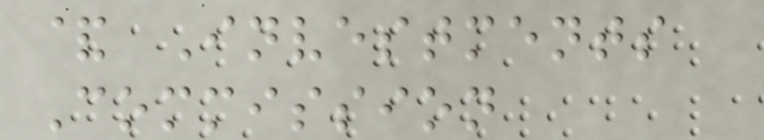& Investments
Commission
